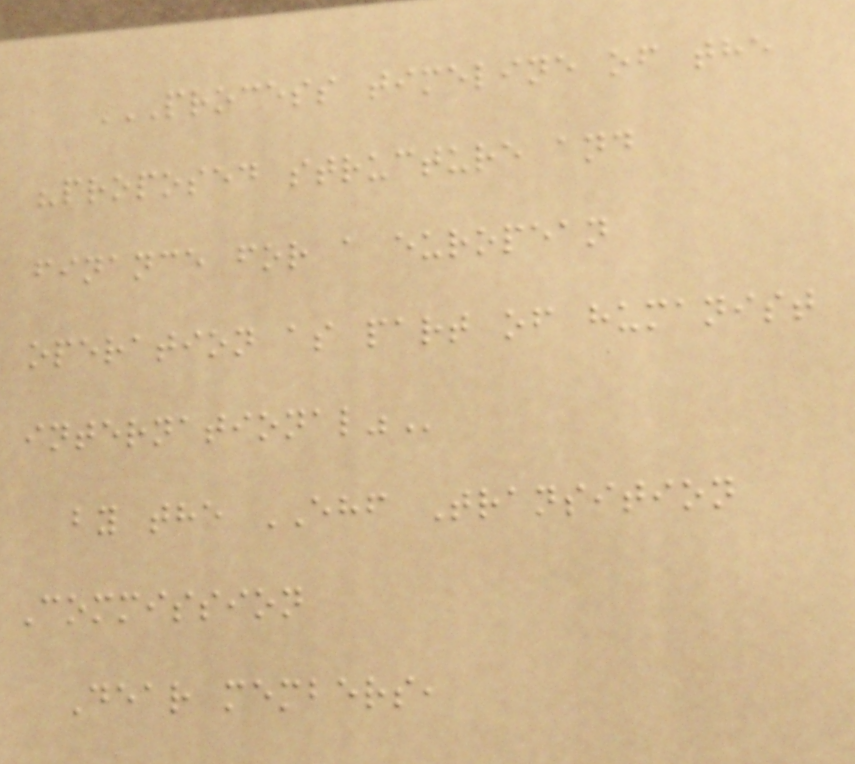PROCESS TIMELINE OF THE
"PROPOSED STRUCTURE AND
FINANCE FOR A EUROPEAN
OPERATION AS PART OF HUMANIST
INTERNATIONAL"
by the EHF Transition
Commission
Dear members,
